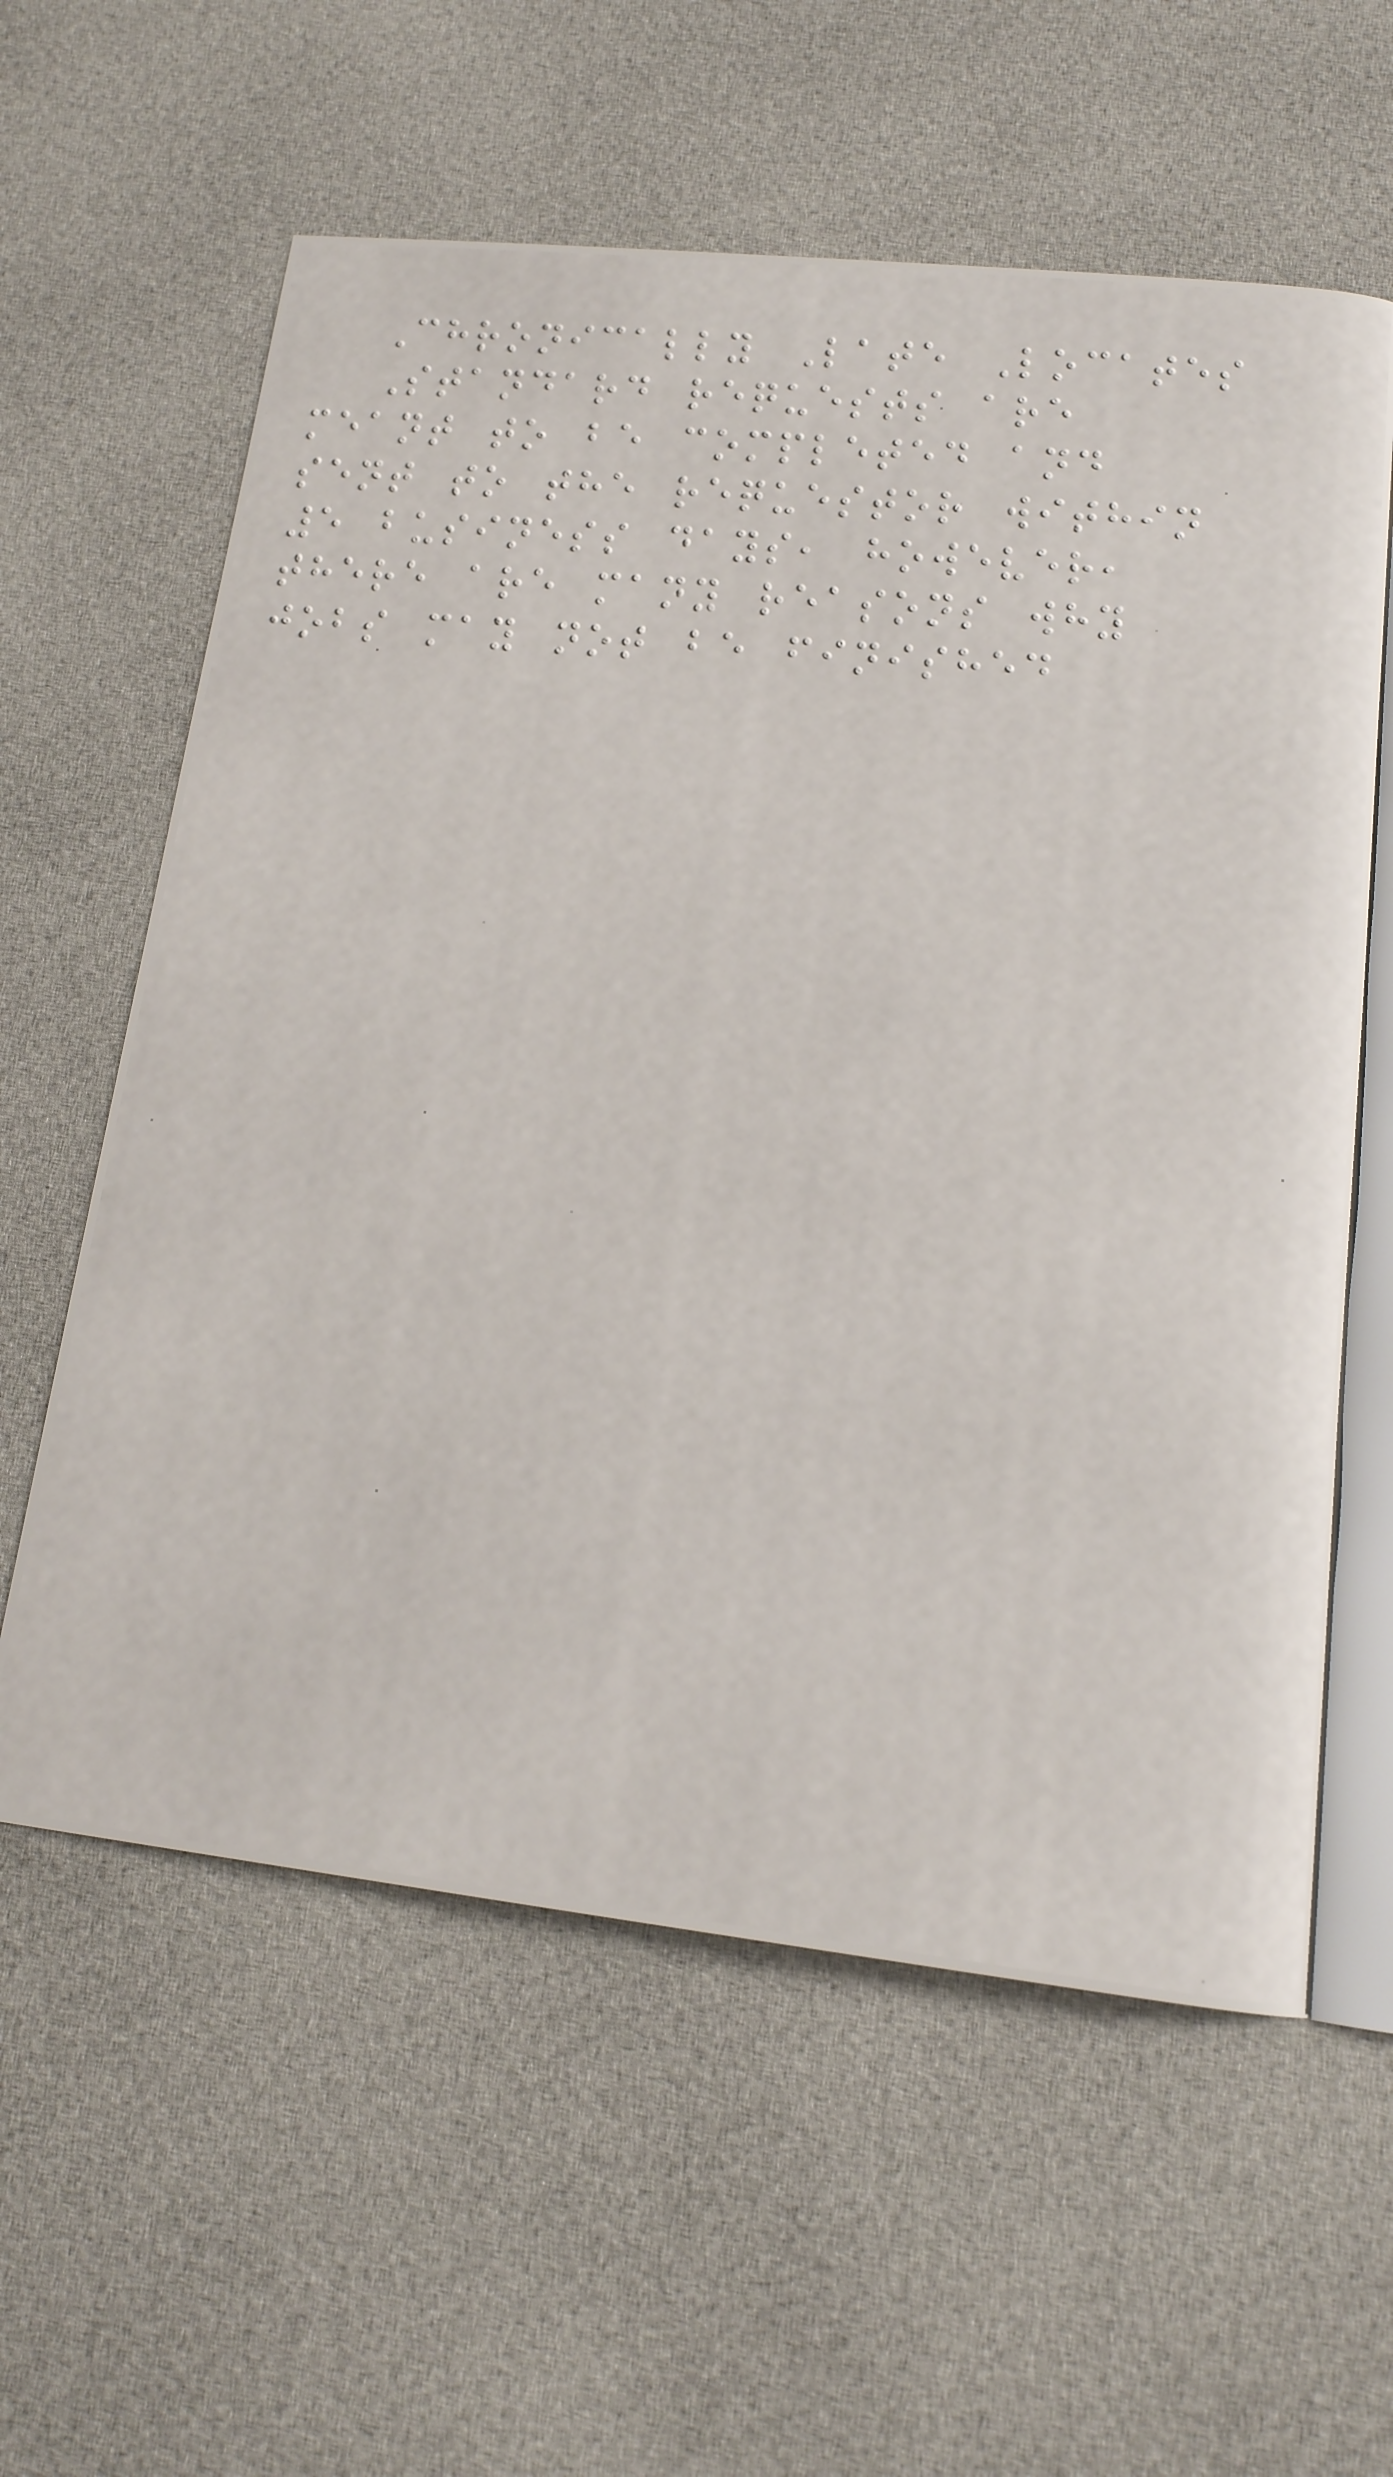Chronically Late Locates
Standard requests are
meant to be completed and
sent to the requestor within
5 business days, however,
there are many reasons why
jobs may not be finished
